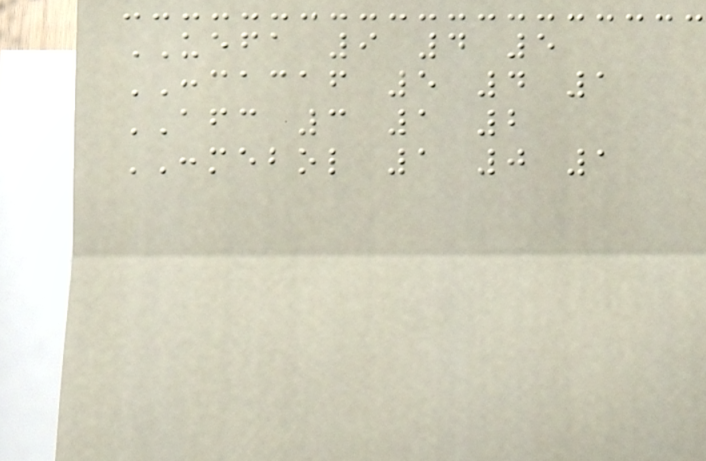UEFA 9 4 5
CONCACAF 5 4 1
AFC 3 1 2
CONMEBOL 1 0 1
